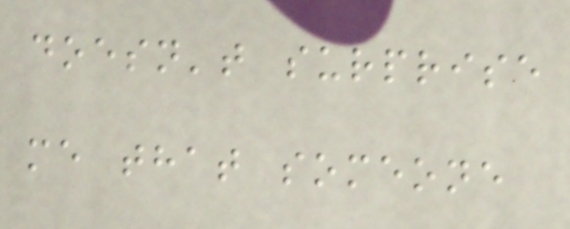doesn't surprise
me that someone
